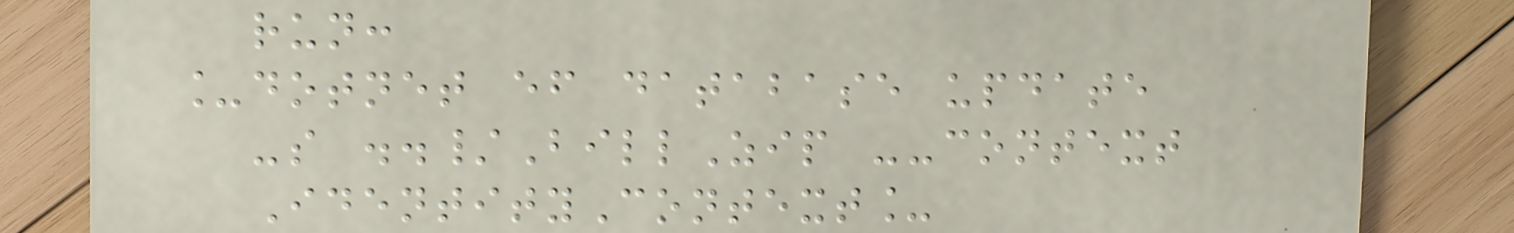run:
_dotnet ef database update
-s ../BillZip --context
IdentityContext_
